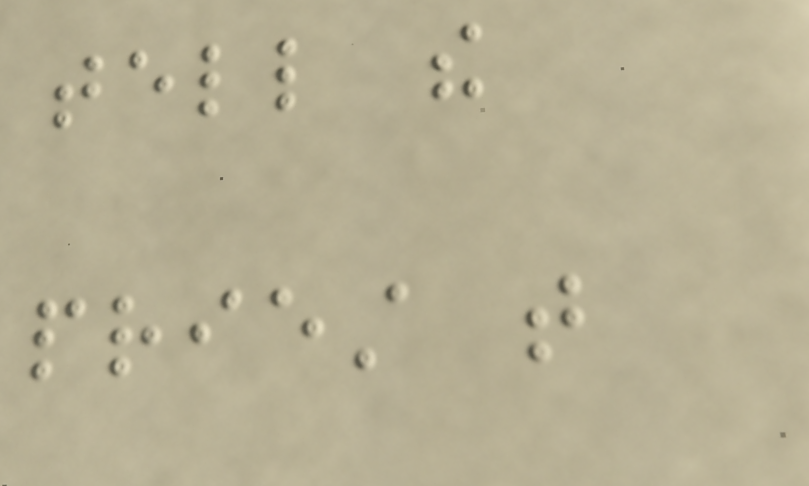tell the
priest that
